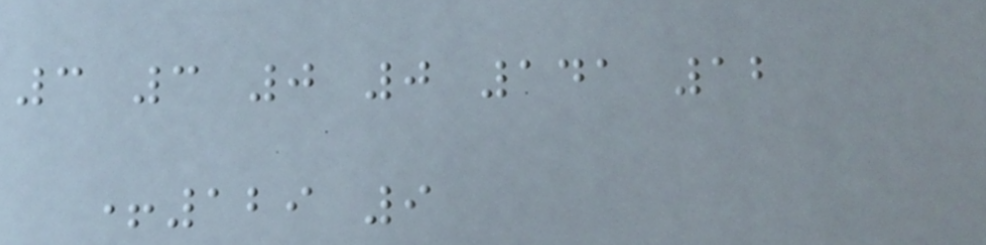3 3 0 0 141 12
+129 9
